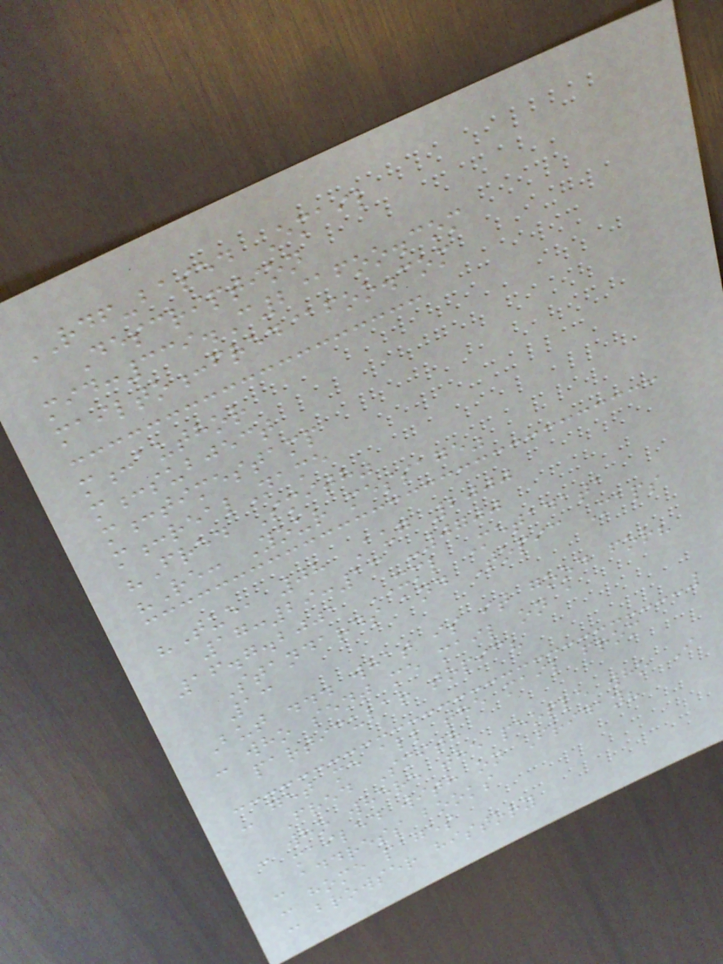RDF-based Email
Description
mid:339.C2@foo.com
mailto:fred@foo.com
m:author
m:subject
m:timestamp
m:realName
"Fred Smith"
"Re: Your message"
"Tue, 08 Aug 2000
17:29:13 -0700
16.7.2001 XML Metadata
Standards and Topic Maps
13
But ... what is it good for?
- who sent me mail on a
particular topic?
- get me all the mail from
Fred Smith
- who where the people who I
mailed with on Friday?
- address books
- home pages
- browser history
